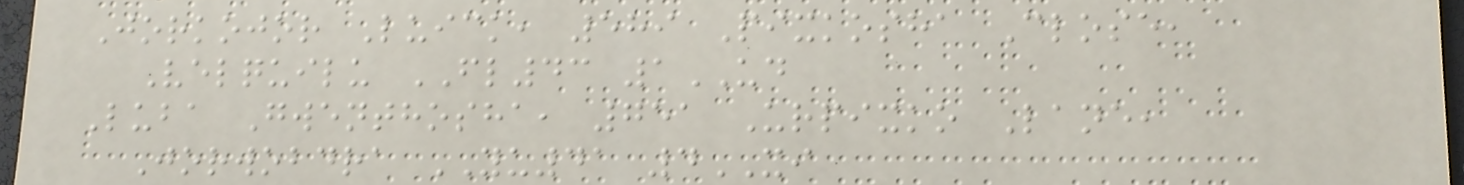Jorkojor Luick, 589 Pixkosha Close,
Velquilu FL43 1UD
Luba Gwenthosha, 751 Urpixko Lane,
Jorwobdra YU41 4XI
